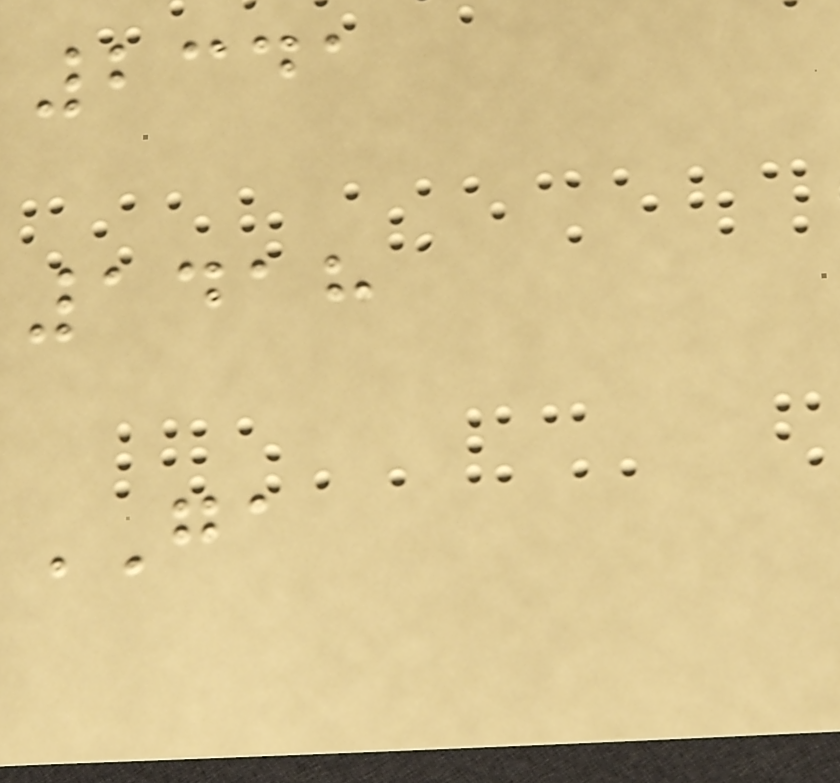2341
1418
GA
